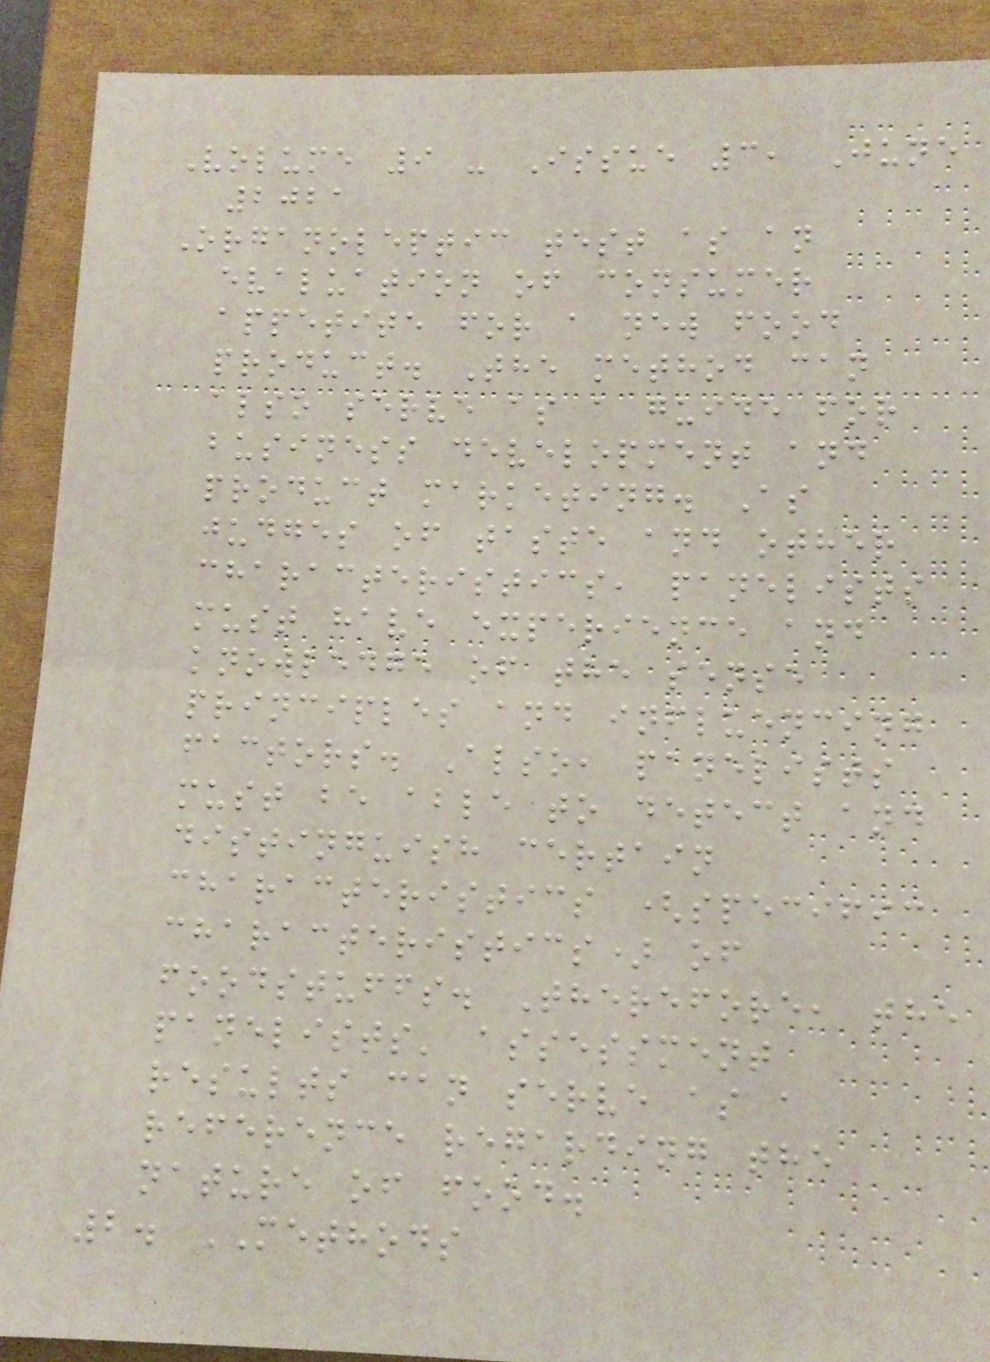Volume 9 - Issue 3, June
2021
Organoleptic test as an
evaluation of consumer
appetite for a new food
product. The method can
also serve as a guide for
business development and
product marketing. As
judges of taste and other
characteristics, panelists
must have experience and
knowledge of the sense
principles and influencing
factors. Also, panelists
must be able to detect and
distinguish certain
characteristics (specific
characteristics) of
foodstuffs. Therefore, the
panelists' assessment
results can serve as a
reference regarding the
nature of food.
2. METHODS
